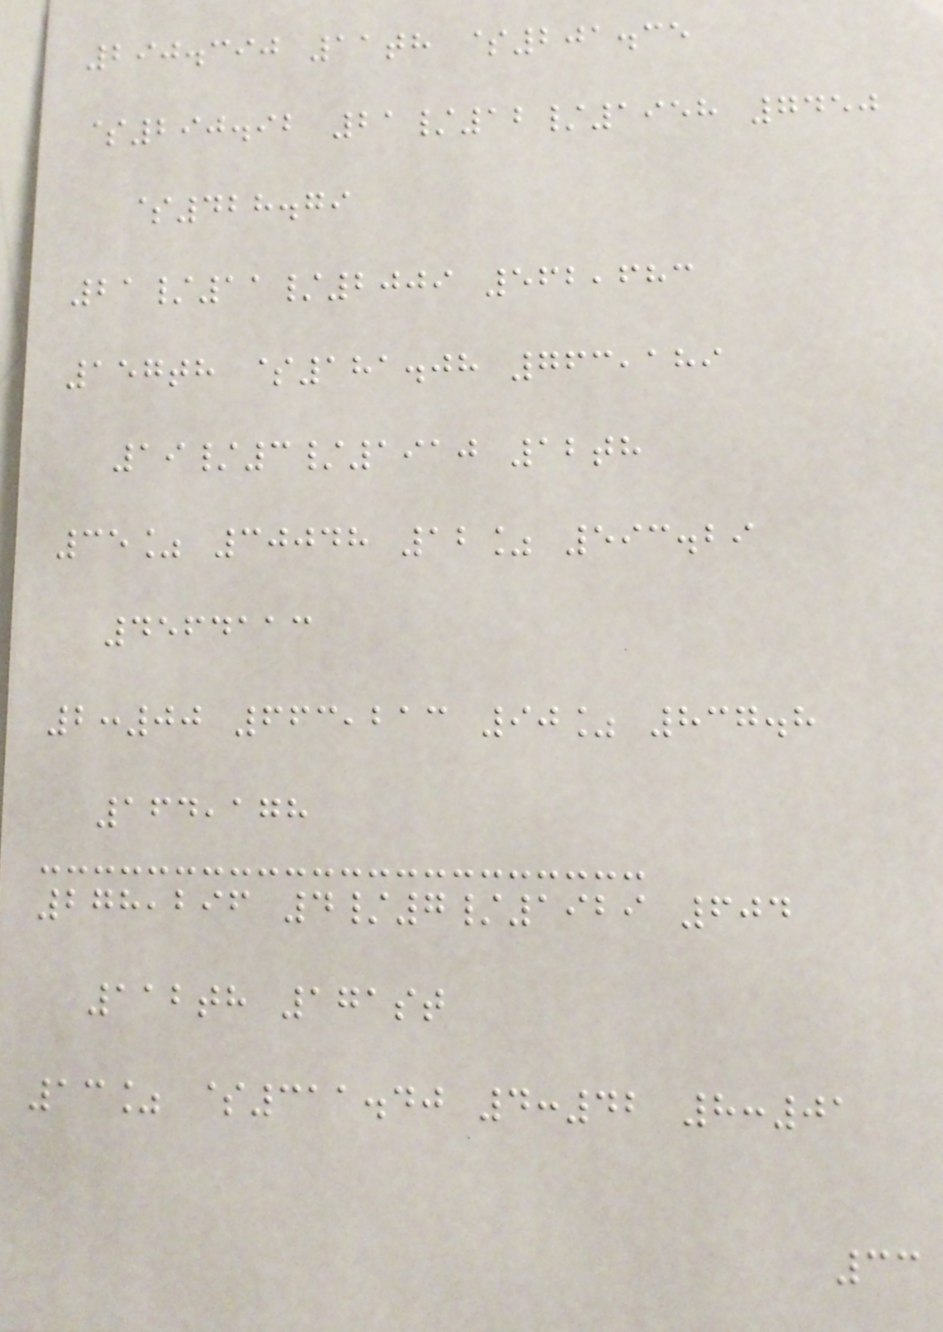290.390 11th $201.35
$290.92 21/12/1958 7450
$428.79
21/11/2009 562,683
157th $181.08 763,189
19/3/1910 12th
35% 30048 12% 593.29
4564113
2:00 663,213 90% 837.8
164,178
278,296 4/7/1929 604
112th 171st
13% $311.40 4:42 8:01
33
